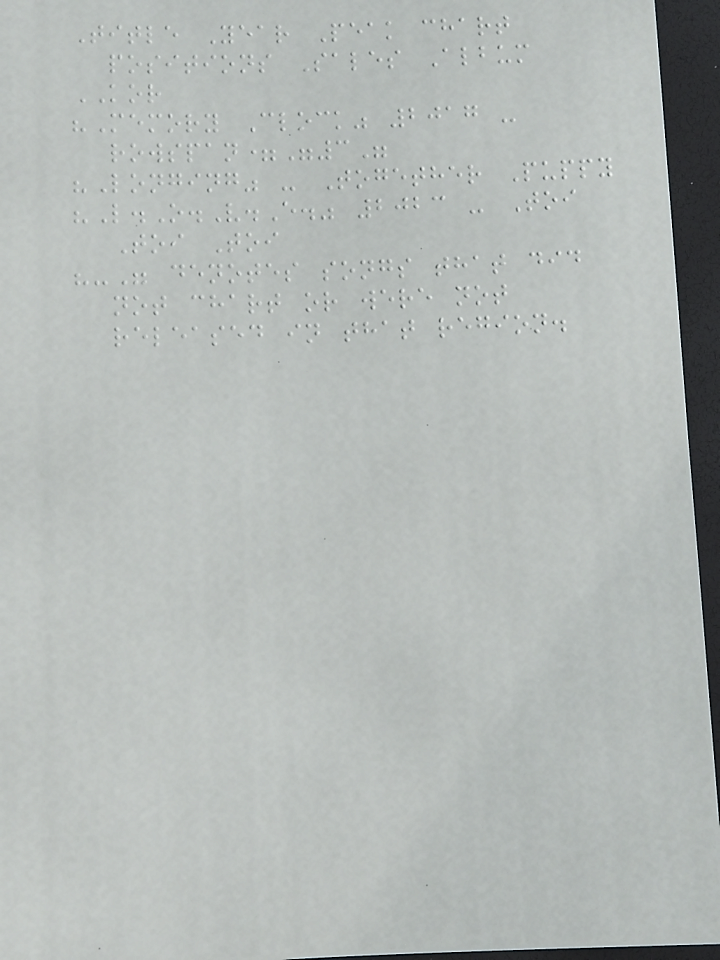Title Year Peak chart
positions Sales Album
KOR
"Memory Clock" 2017 -
rowspan="3"
"Longing" - Together Puppy
"L.O.V.E." 2023 - Toi
Toi Toi
"-" denotes songs that did
not chart or were not
released in that region.
